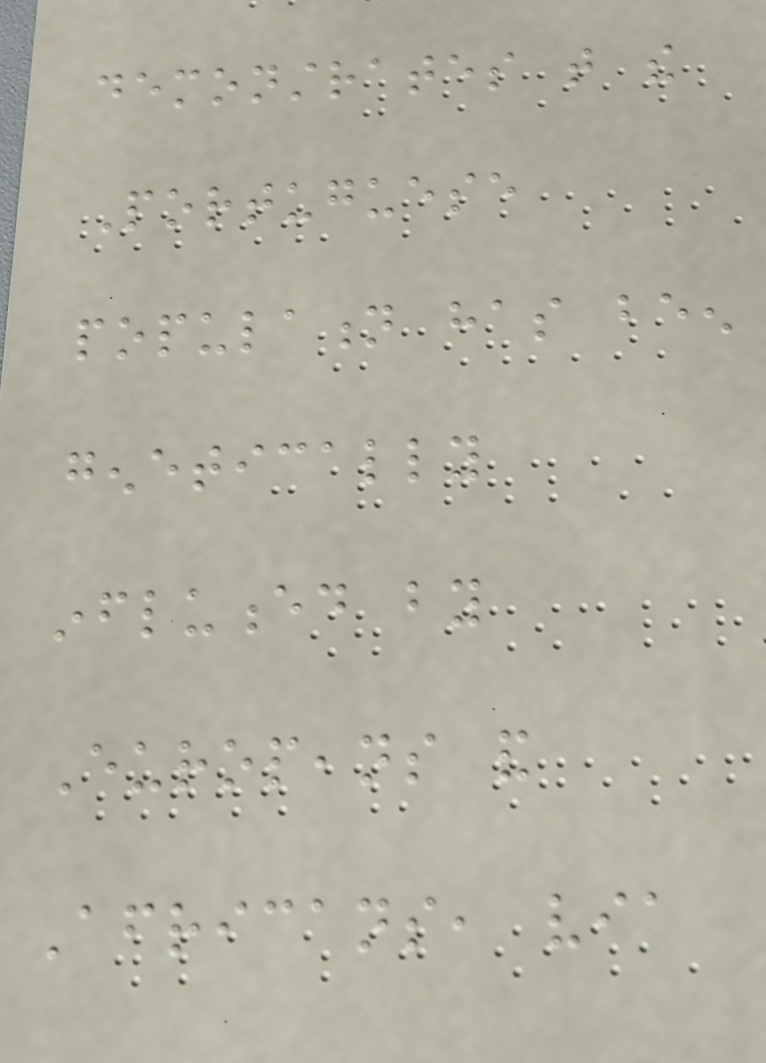demonstrates that the
Portuguese
population has been
genetically
influenced by
Europeans and
Africans, via
